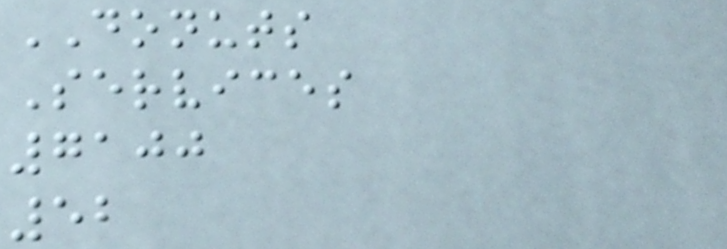DONUTS
Services
7100
52
